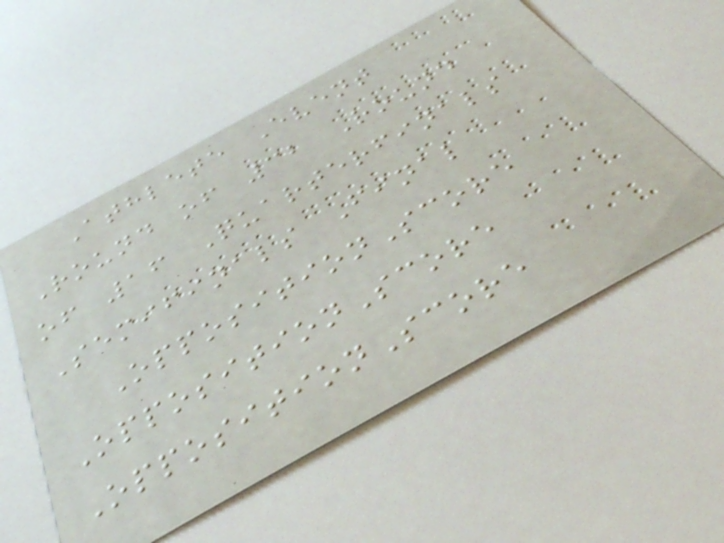Athlete Event
Round of 32 Round
of 16 Quarterfinals
Semifinals Final
OppositionScore
OppositionScore
OppositionScore
